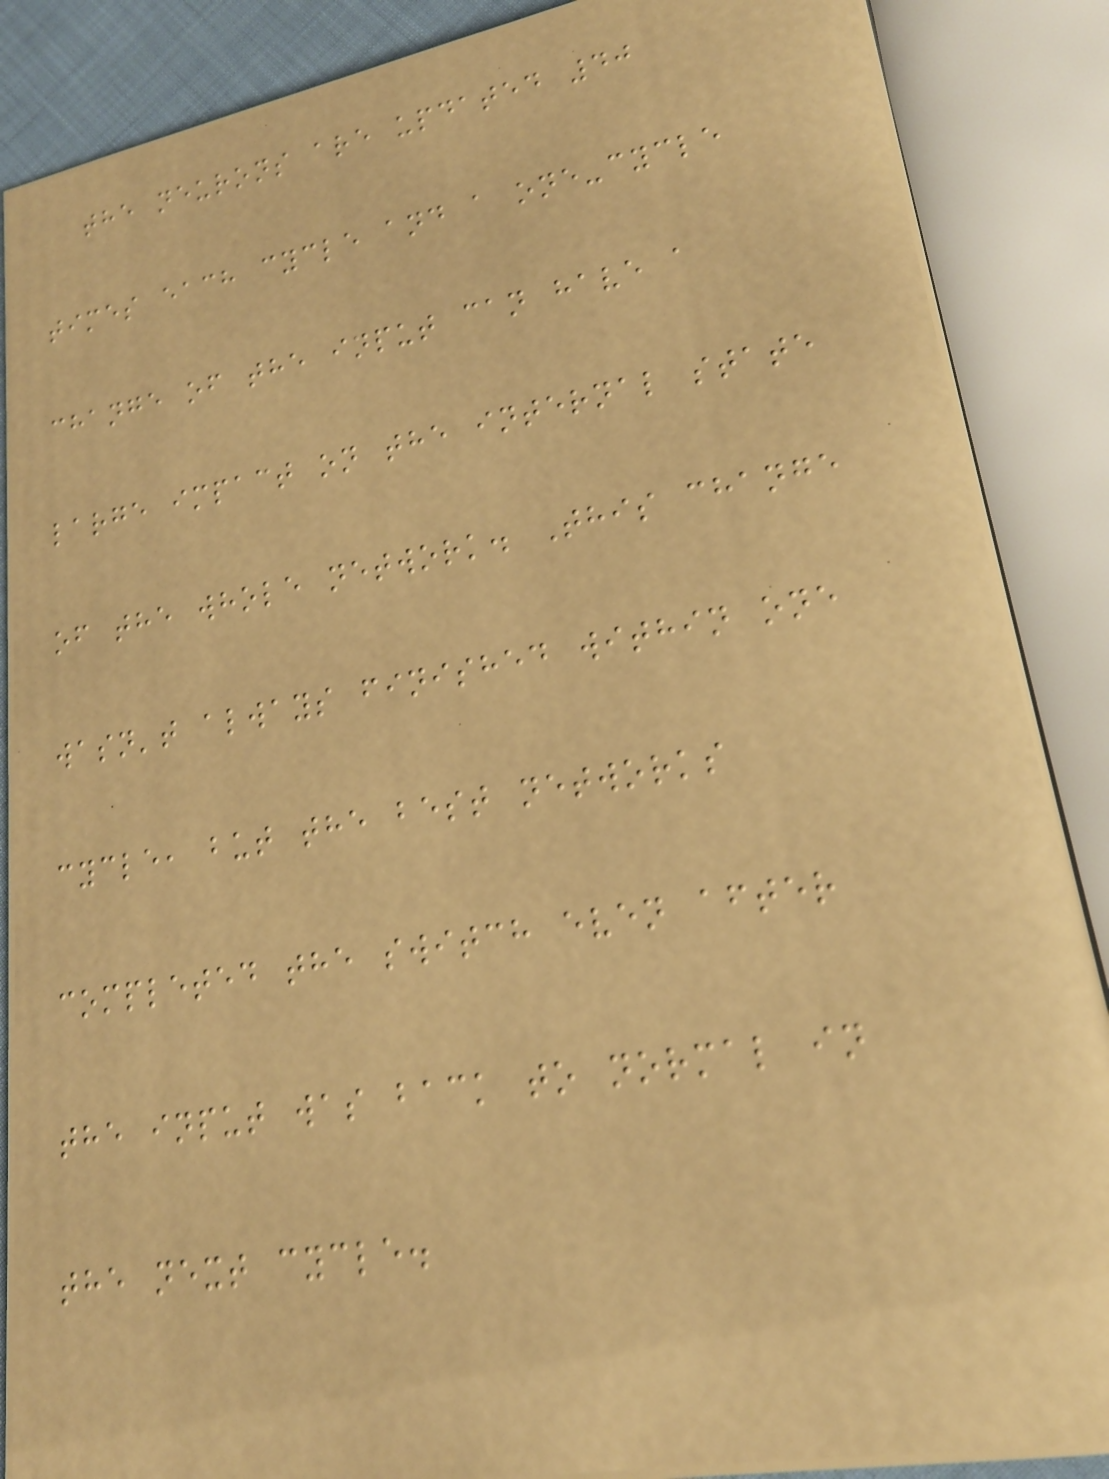the neurons are updated 40
times each cycle and a one-cycle
change of the input can have a
large impact on the internal state
of the whole network. This change
wasn't always finished within one
cycle, but the best networks
completed the switch even after
the input was back to normal in
the next cycle.
